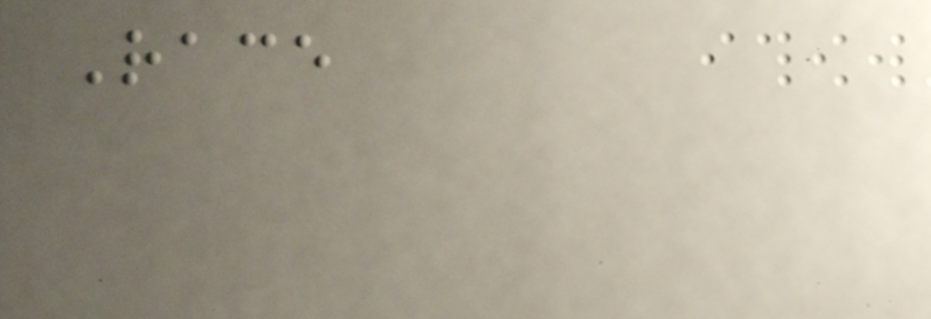Race
